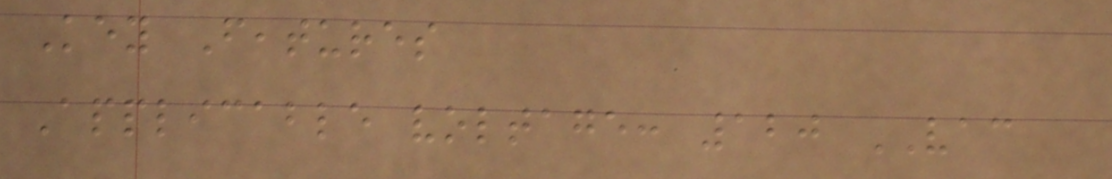Key Features
Applicable voltage: 120 VAC
